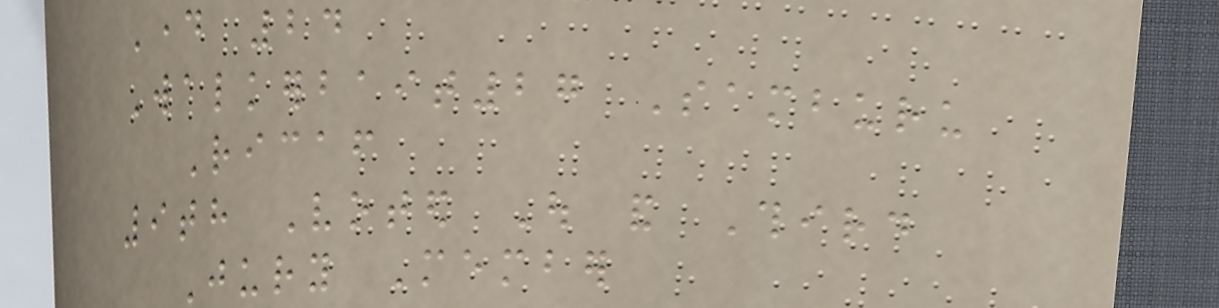Day 24
Walkerbait27 Samburu
Ricaf
9th Voted Out and Third
Jury Member
